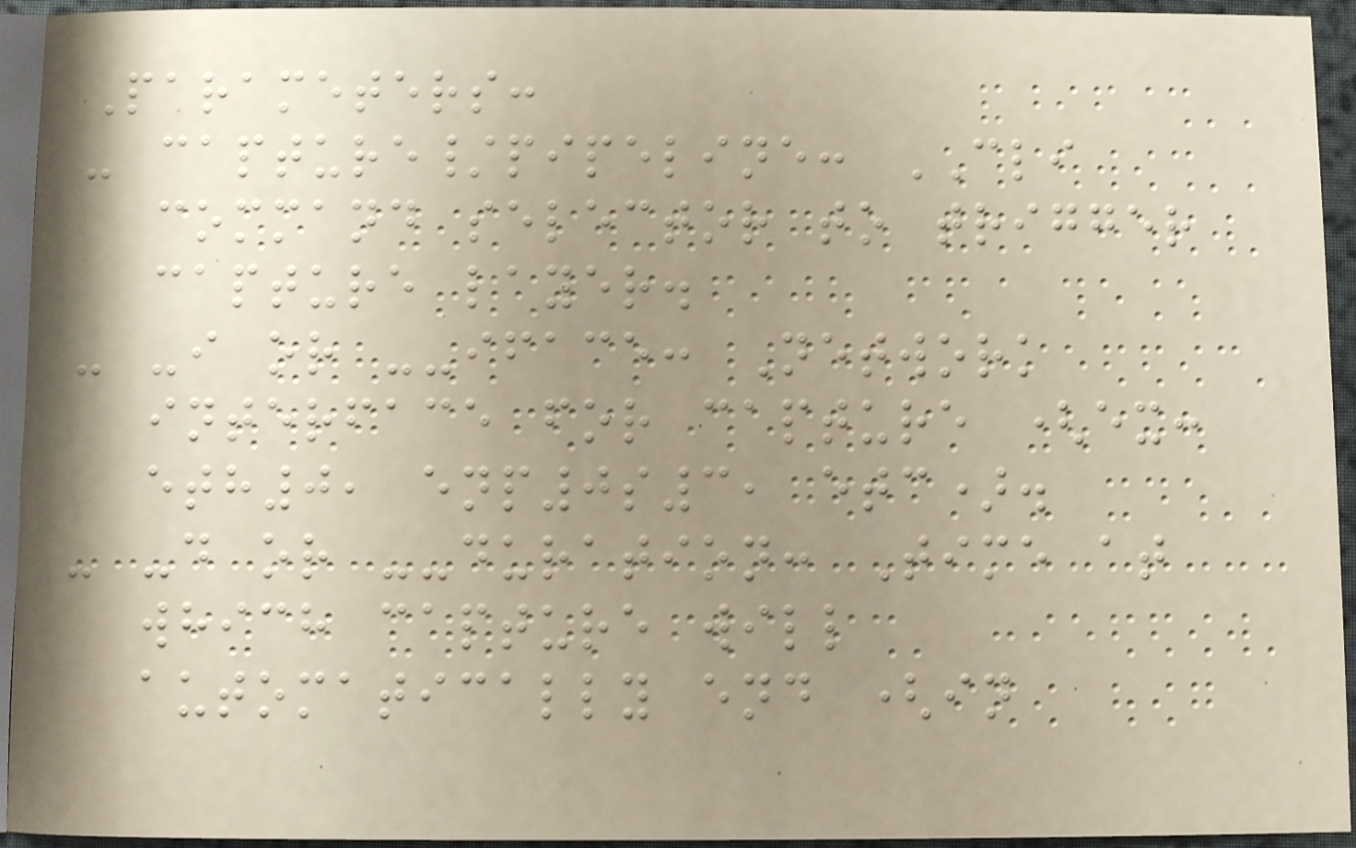Parameters:
- capture/pipeline: CLI
command selector to trigger
capture layer.
- -i or --iface: Network
interface for capture (ex:
eth0, enp0s3, etc).
- -d or --duration: Time at
which capture will
automatically end (in
